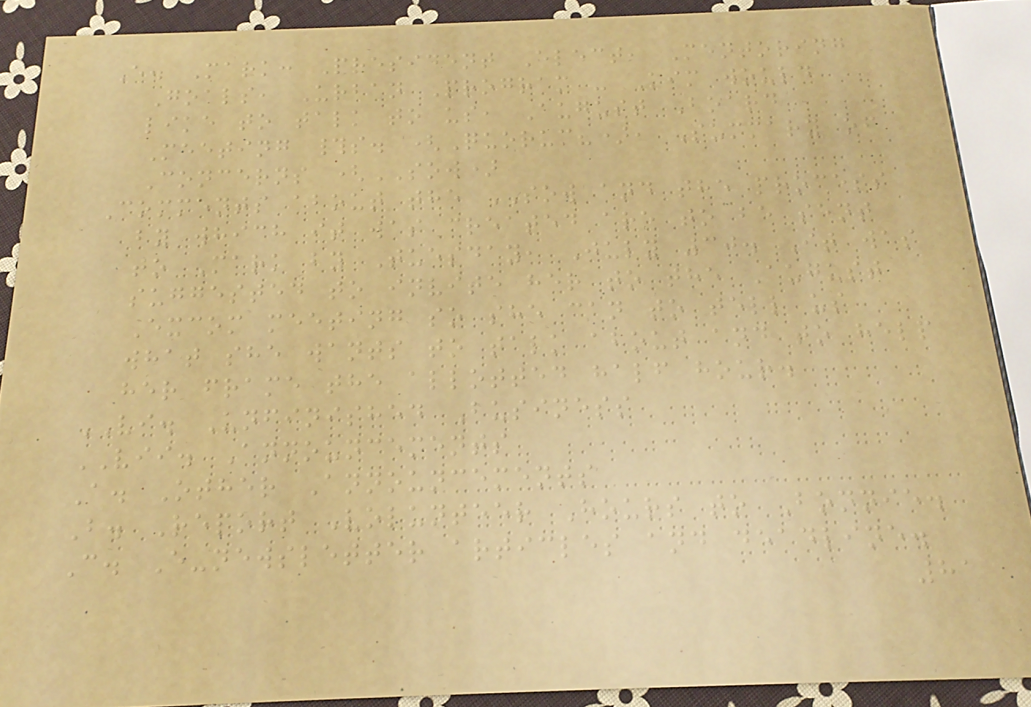E. Mark: President Elect, Mentoring
Goals, Urban Program - Kim would
like to talk to us, August Board
Meeting #s. (Quorum?), Summary of
Concerns (SOW)
Comments about the SOW and the process
by which it was created are to be sent
to Mark by Tuesday, July 30. It was
suggested to invite her to the August
Excom meeting so she can to tell us
what she wants to talk about and to help
her frame the allotted half hour.
VI. Unfinished Business
VII. Announcements
A. Other Announcements
B. Report Volunteer Hours to Bonnie.
C. E-newsletter articles and deadline.
81
